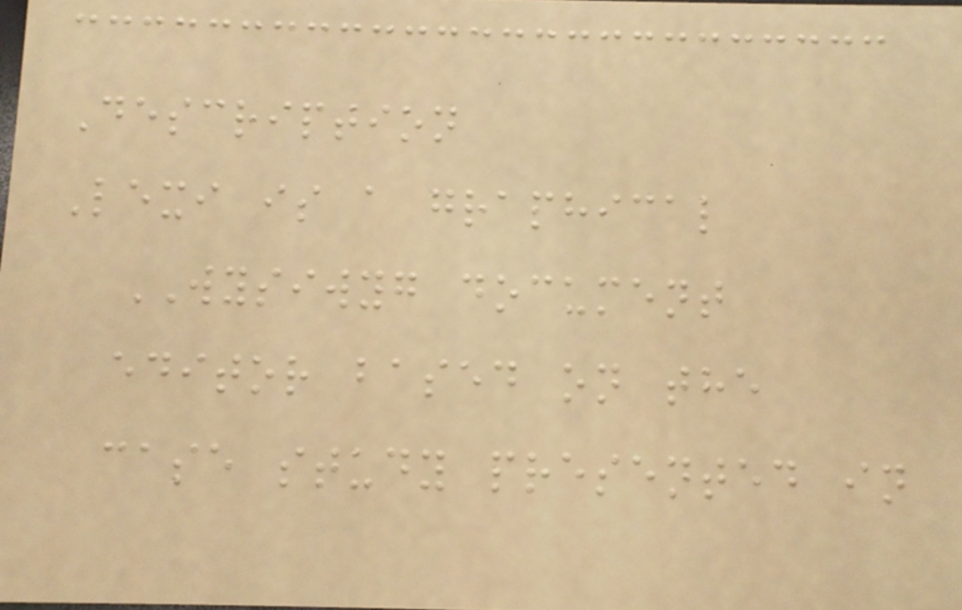Description
Lexi is a graphical
WYSIWYG document
editor based on the
case study presented in
